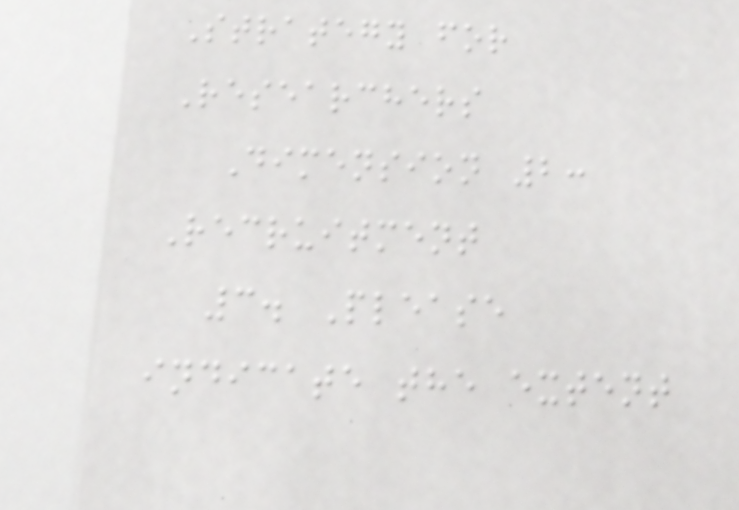Strategy for
Researchers
Dimension 2:
Recruitment
3. Please
indicate the extent
